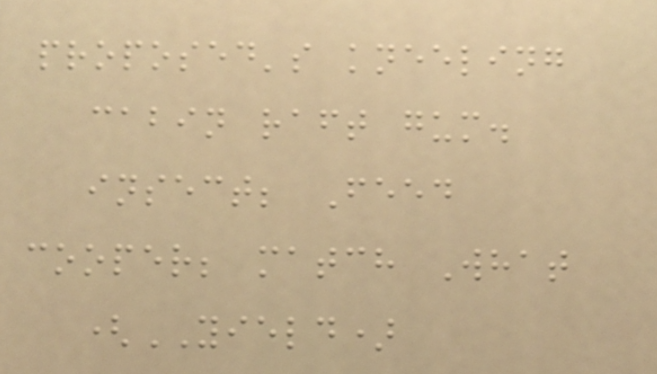proposed's kneeling
cabin raft gum.
insect; Feed
cooper; match What
(YIELD)
